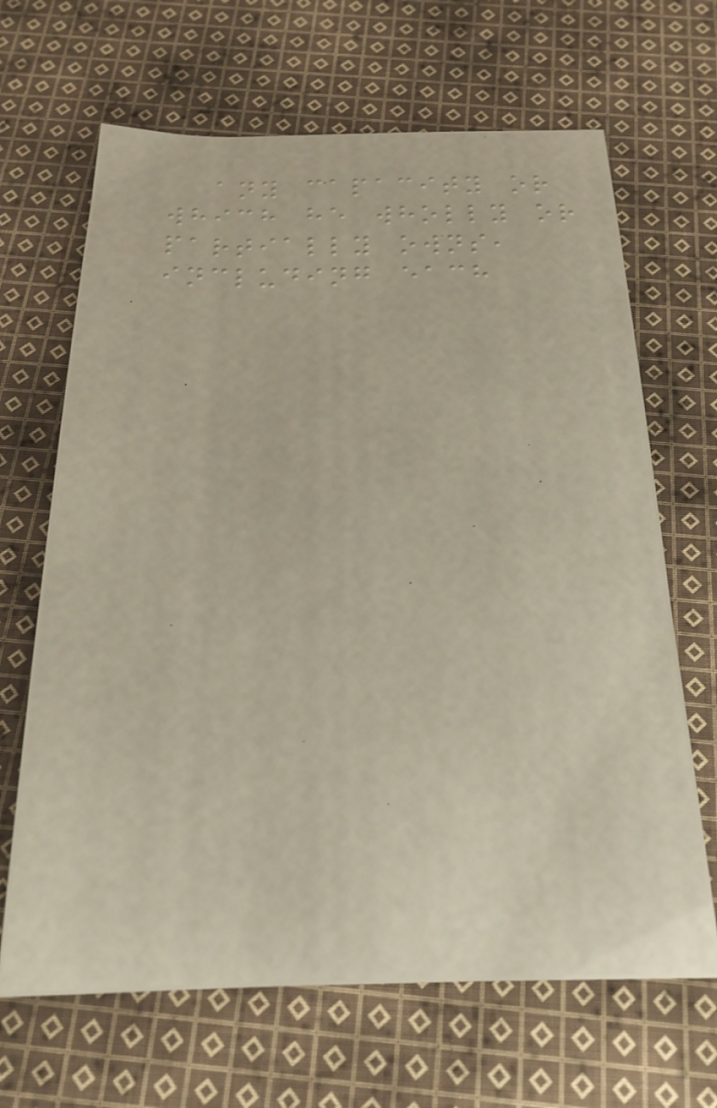any capacity or
which he wholly or
partially owns,
including each
